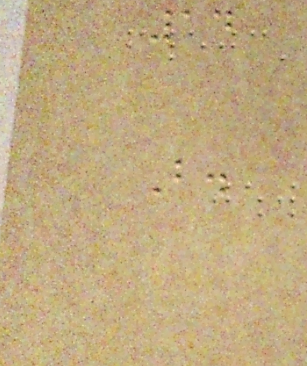14
B.
